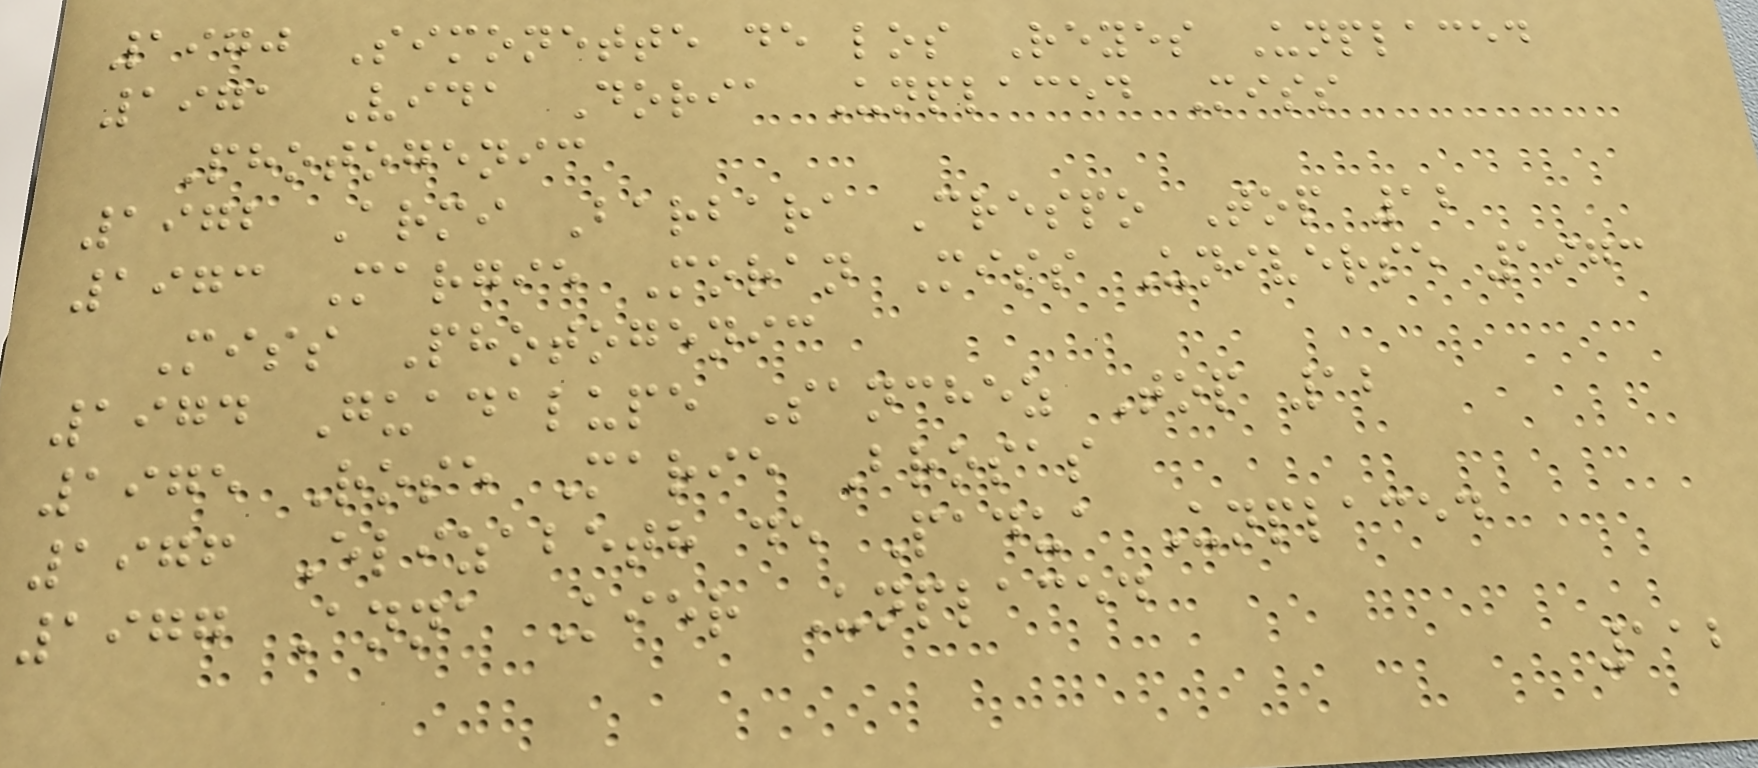1970 Simonette de los Reyes Unplaced
1971 Vida Doria Unplaced Miss
Photogenic
1972 Armi Barbara Crespo Top 12
1973 Margie Moran Miss Universe 1973
Miss Photogenic
1974 Guadalupe Sanchez Top 12
1975 Rose Marie Brosas
1976 Elizabeth de Padua Unplaced
1977 Anna Kier Unplaced
112
